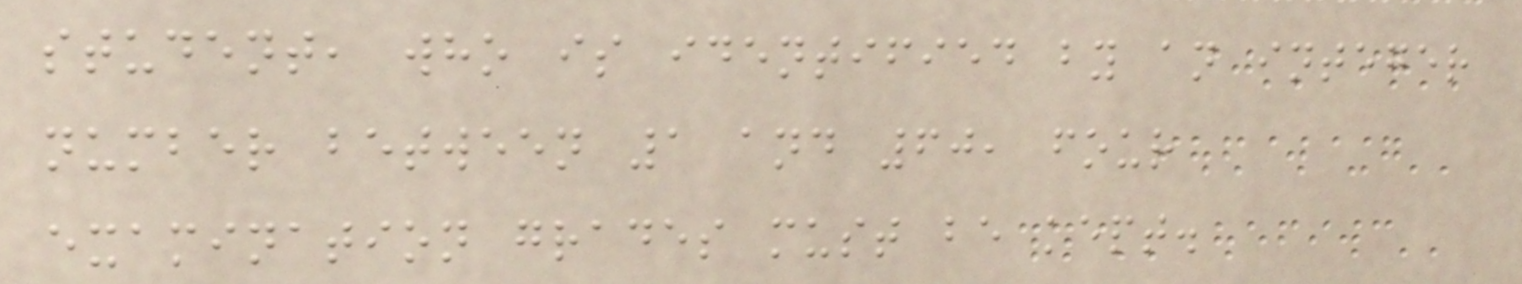student, who is identified by an integer
number between 1 and 60, four
examination grades must be kept.
